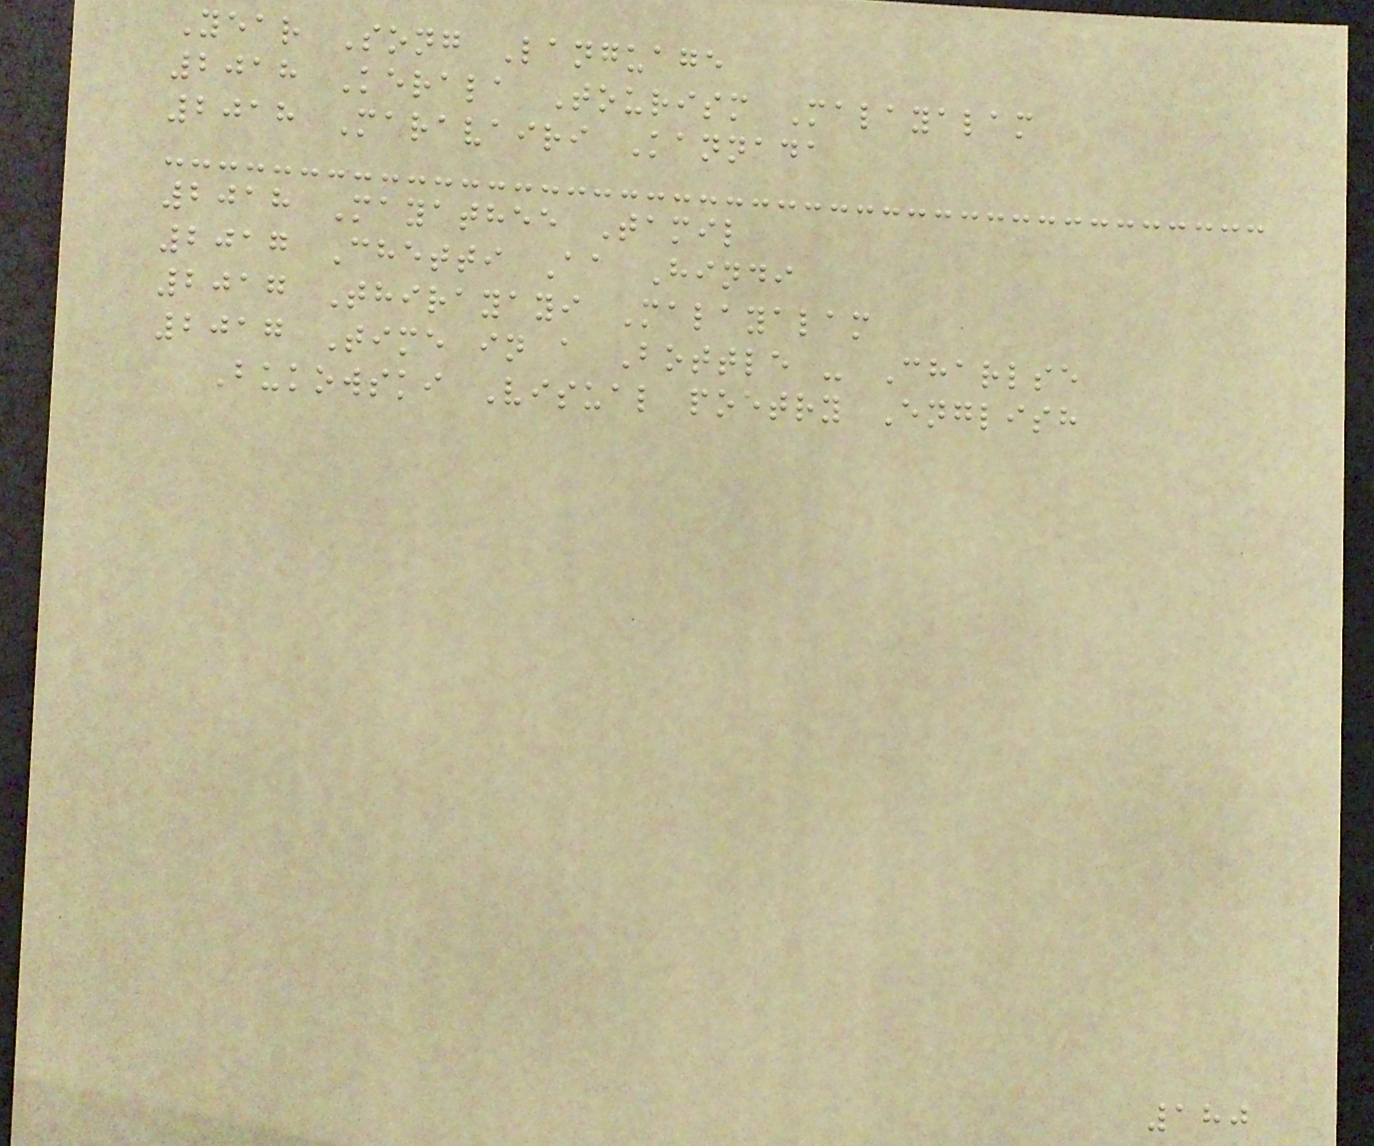Year Song Language
2018 Kerala Tourism Malayalam
2018 Maravairi Kannada
2018 Mayathee Tamil
2017 Chetti Aa Hindi
2017 Thirayayi Malayalam
2017 Time in a Bottle - Charlse
Bukowski Visual poetry English
180
